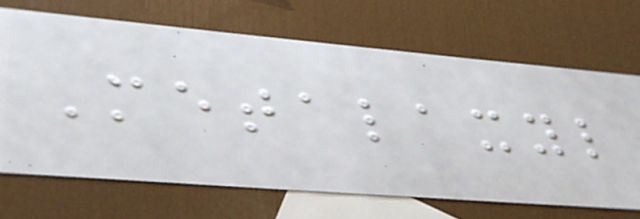Metalaxyl
